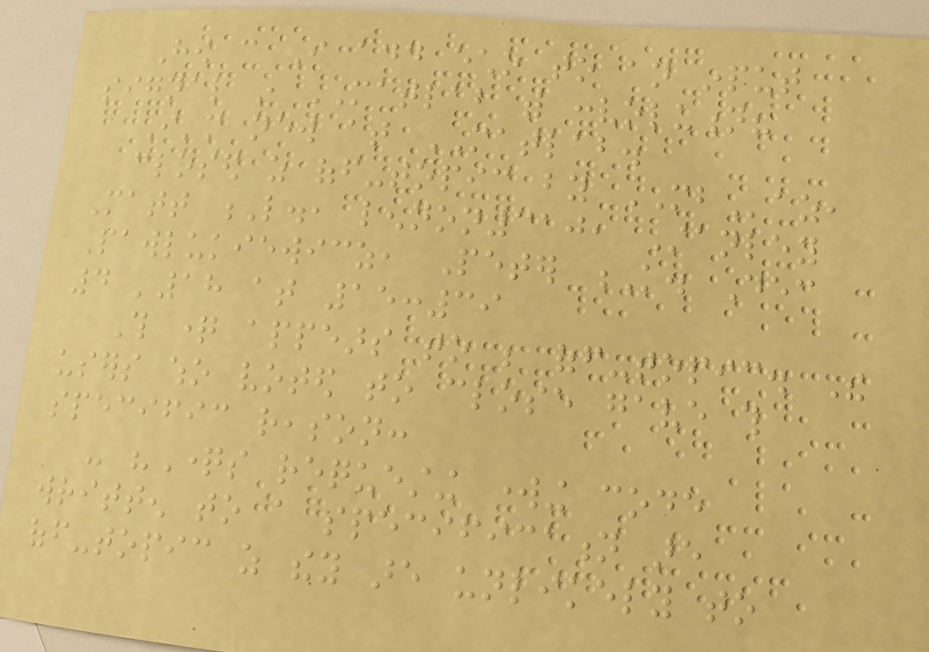How can I add echo to an input
signal in MATLAB with convolution?
I'm new at MATLAB.
closed as off-topic by MBaz,
Matt L., lennon310, Stanley
Pawlukiewicz, Peter K. Dec
4 '18 at 15:39
This question appears to be off-topic. The
users who voted to close gave this
specific reason:
- "Questions requesting working code
written to a specification are
off-topic as they are unlikely to
